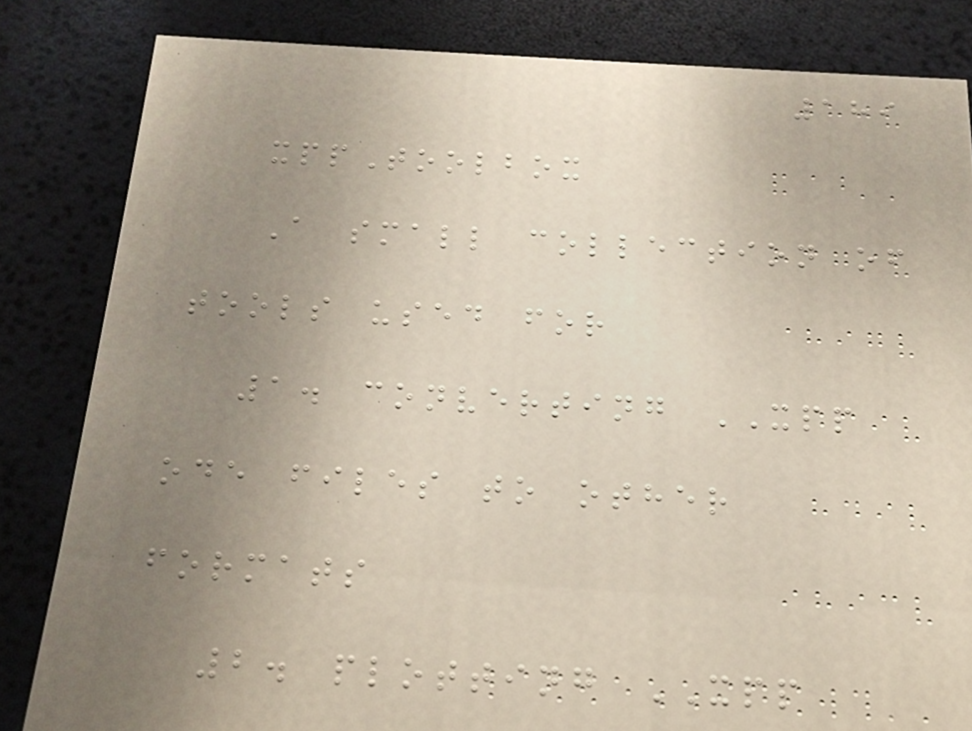189
xppToolbox
A small collection of
tools used for
1. converting XPP
ode files to other
formats
2. plotting XPP
